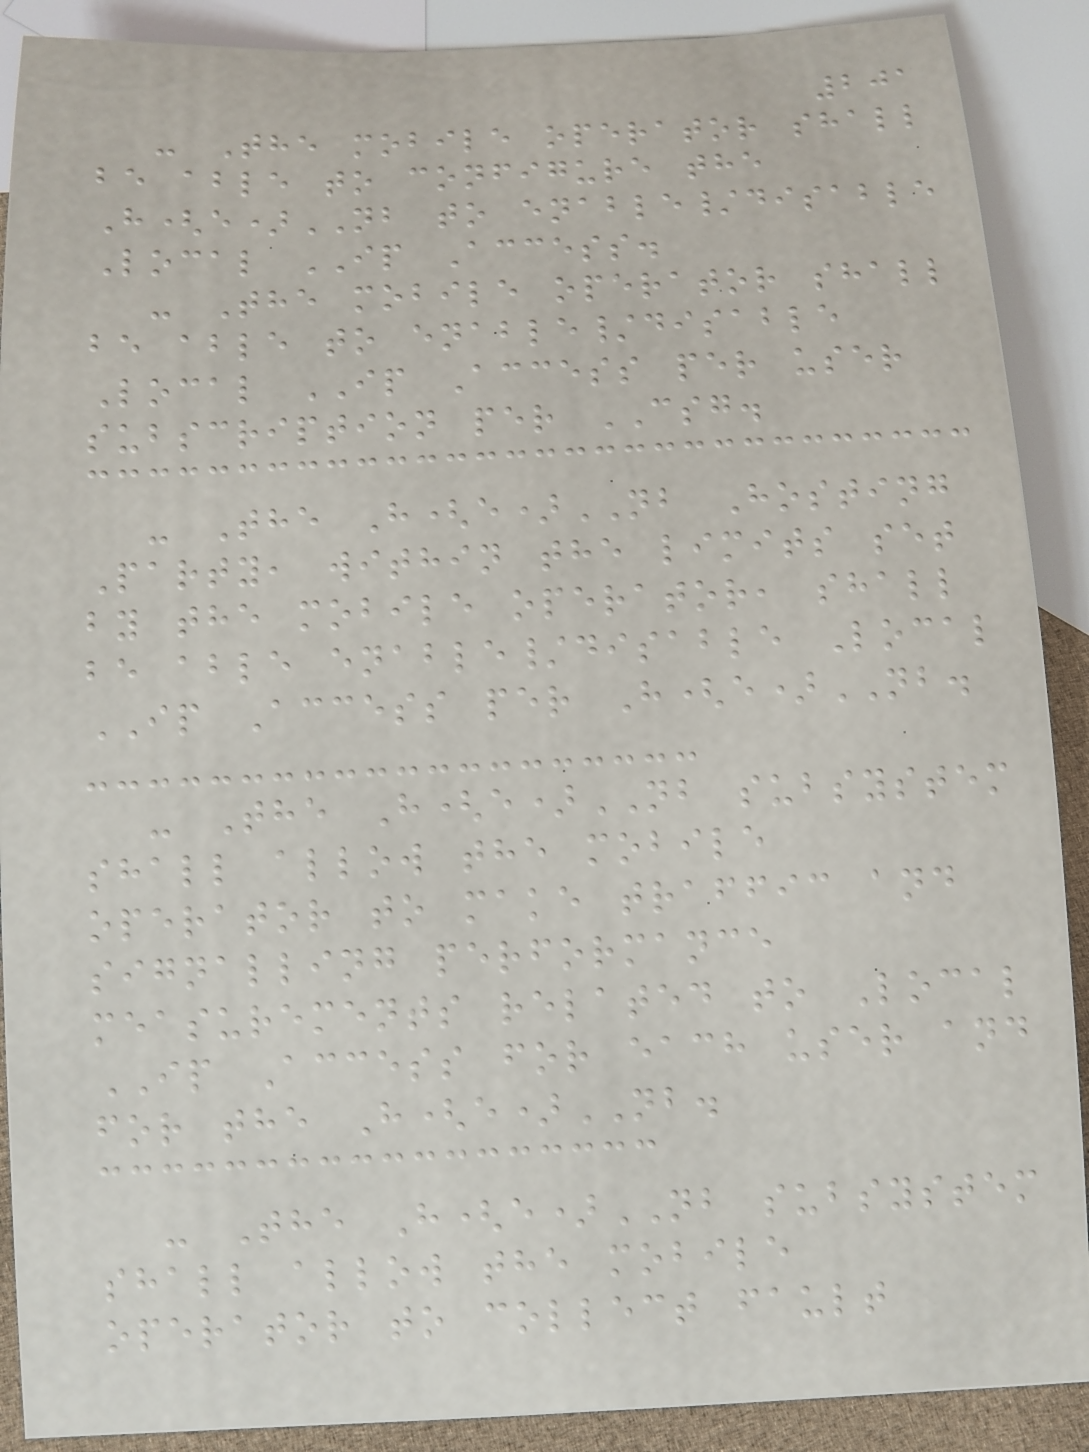201
- The mobile operator shall
be able to configure the
H(e)NB to enable/disable
Local IP Access.
- The mobile operator shall
be able to enable/disable
Local IP Access per user
subscription per CSG.
- The H(e)NB Hosting
Party, within the limits set
by the mobile operator, shall
be able enable/disable Local
IP Access per H(e)NB.
- The H(e)NB subsystem
shall allow the mobile
operator to make traffic and
signalling performance
measurements related to Local
IP Access for each user and
for the H(e)NB.
- The H(e)NB subsystem
shall allow the mobile
operator to collect fault
